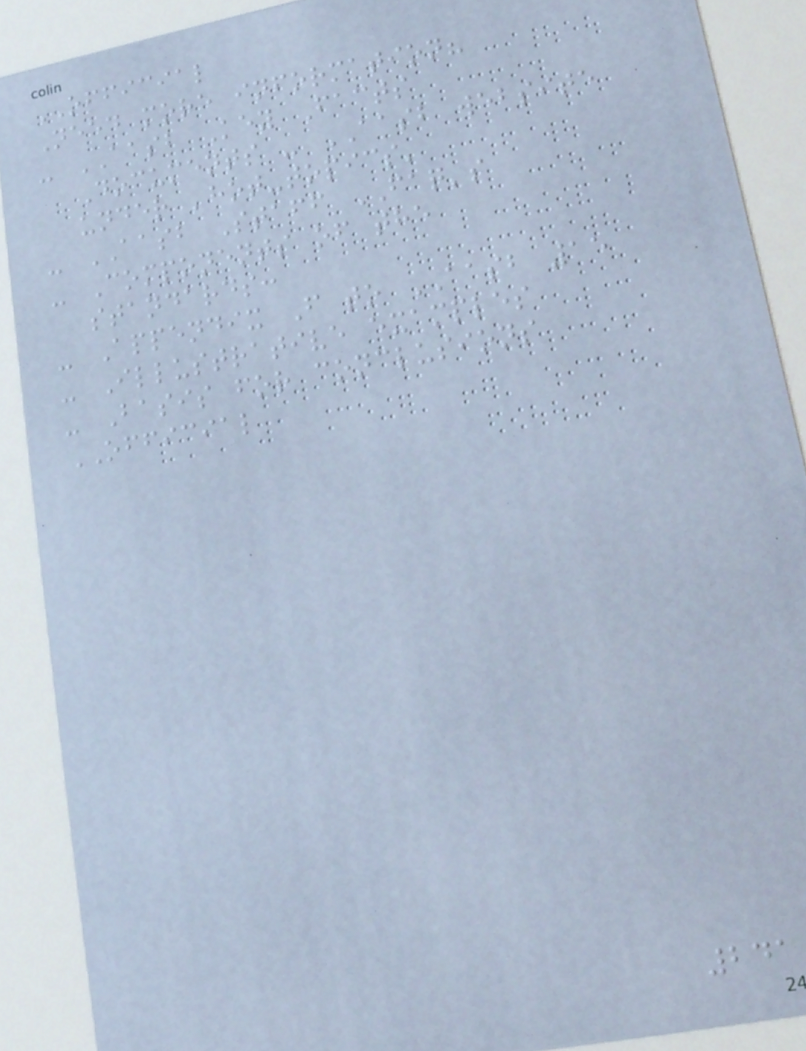OFFICIAL
Need more information?
- AASB Key Facts
Documents - AASB website
under 'hot-topics'
- AASB Staff FAQ's
- Components of the
standards:
- Appendix F to AASB 15
- Illustrative examples
- Basis for conclusions
OFFICIAL
241
